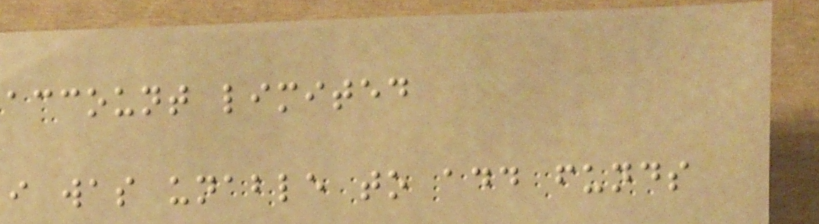account limited
i was unable to add funds
